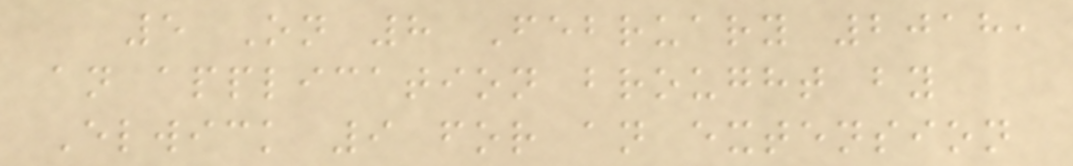5 On 8 February 2018,
an application brought by
Elwick 9 for an extension
